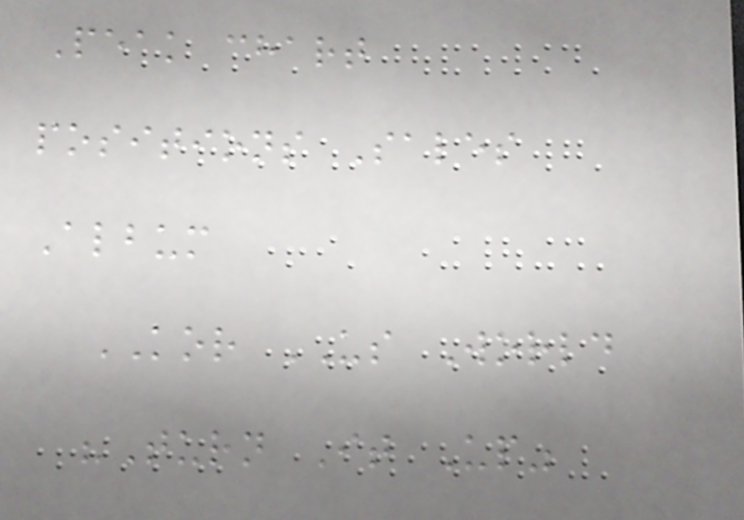Peak chart
positions Sales
Album
KOR US World
"Turn It Up"
